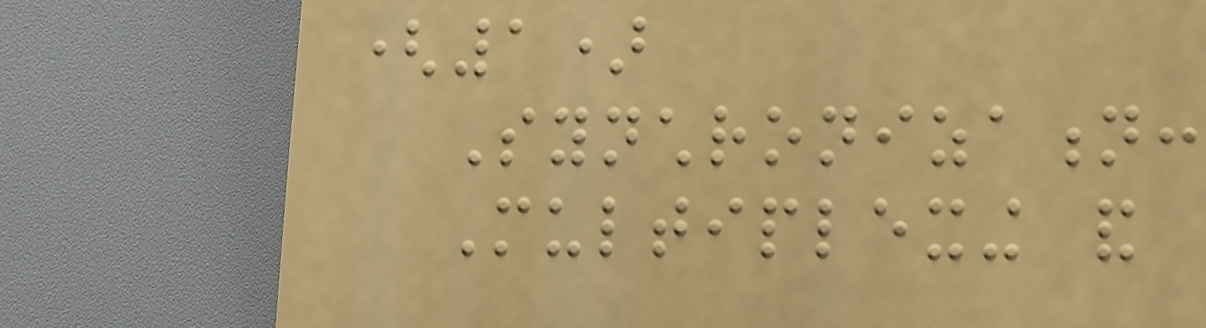(1)
Synchronization:
Multiplexing and
